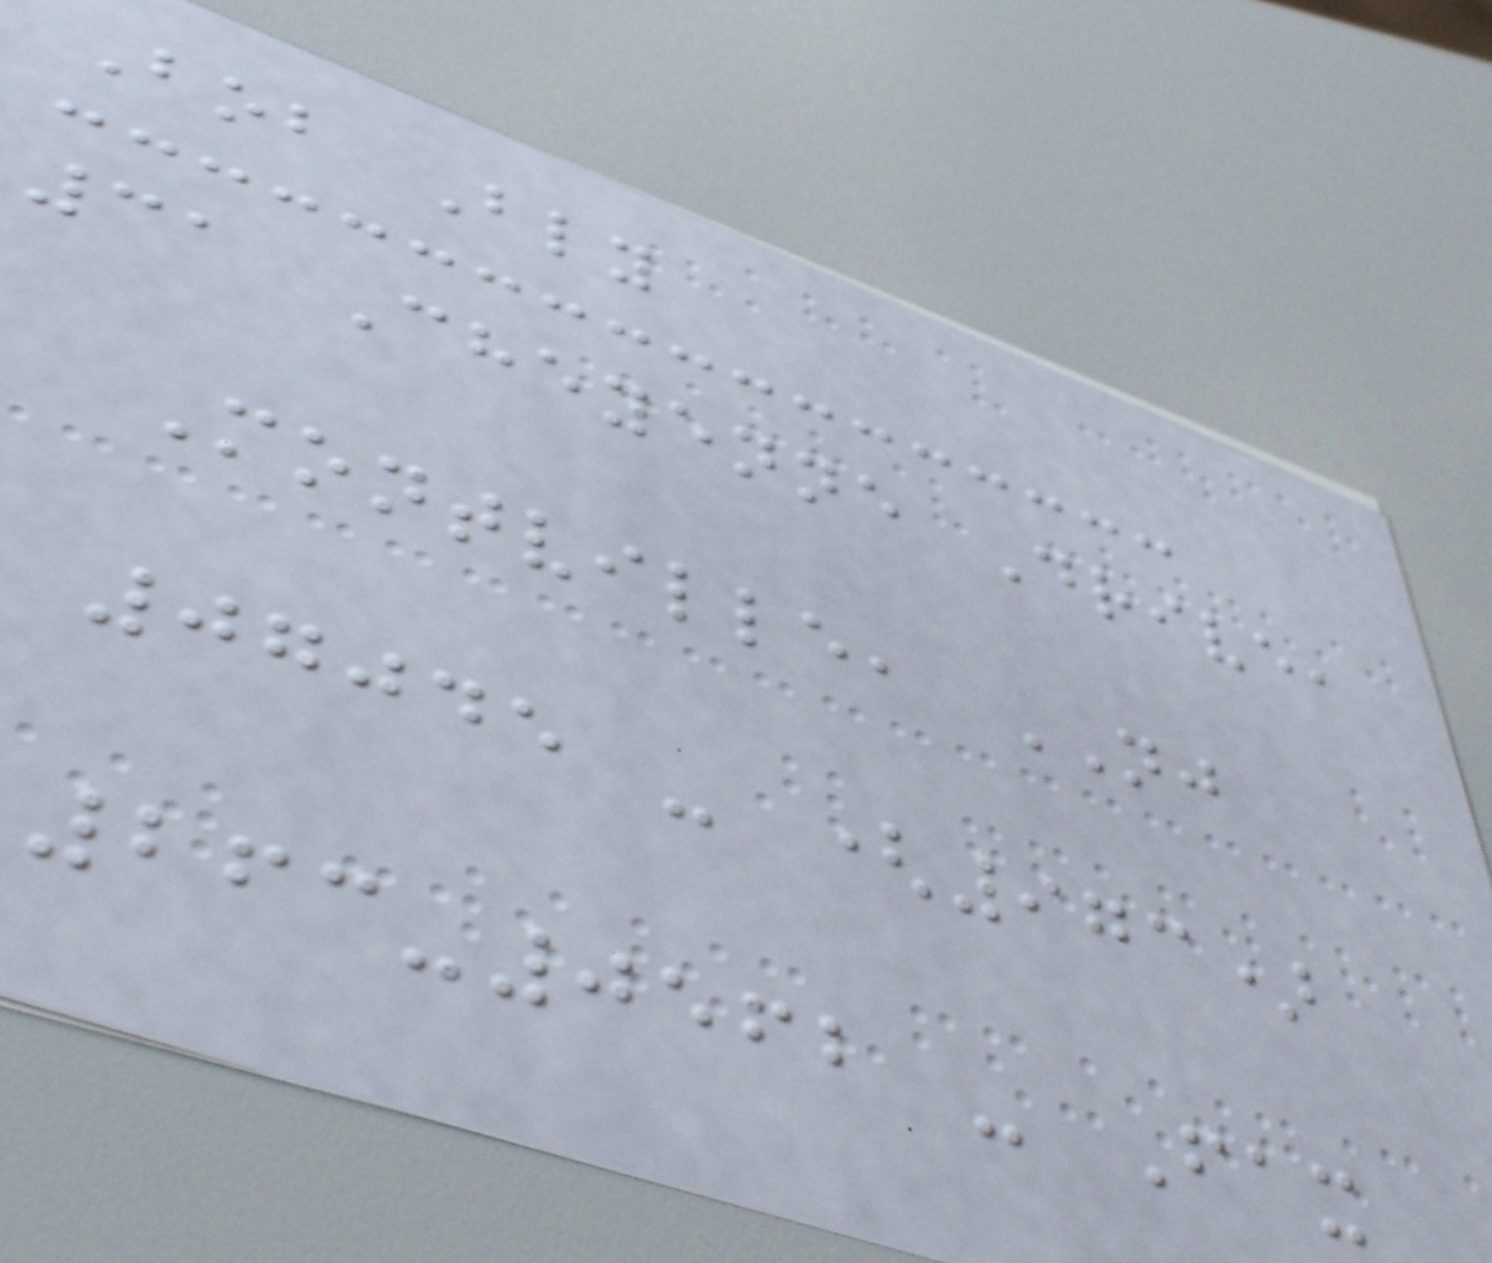Bob Bly
31 Cheyenne Drive,
Montville, NJ
07045 - (973)
263-0562 - Fax
